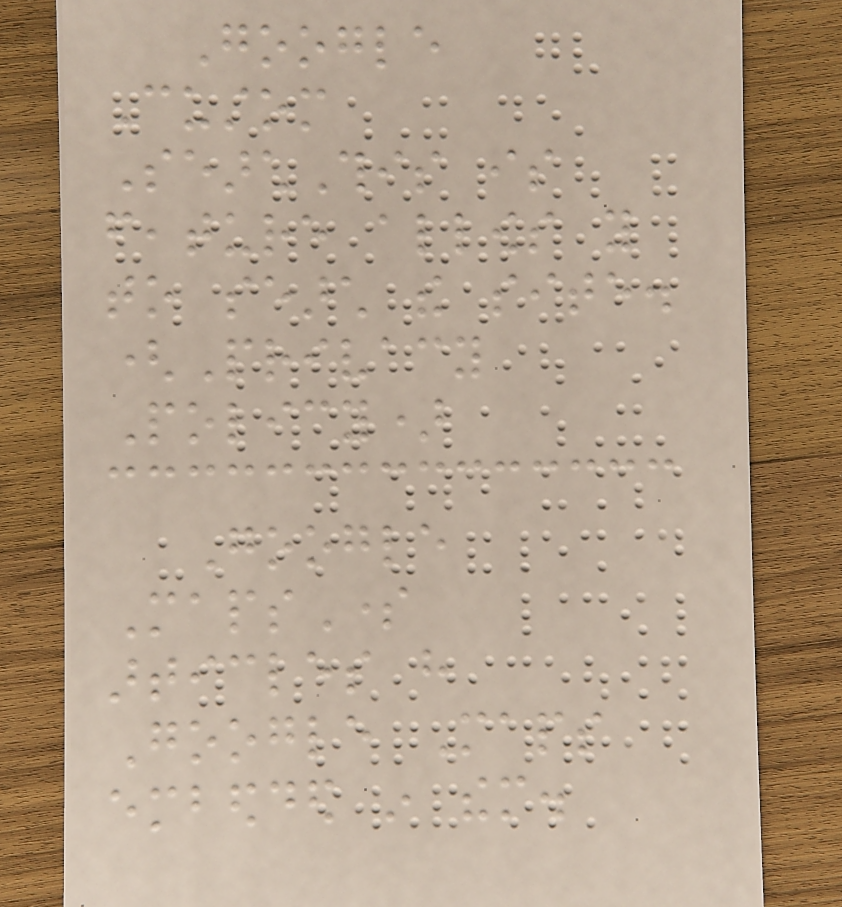Google
Custom
SearchThis is
feature allows you
to search the site.
(Privacy
Policy)
Google
MapsSome
articles have
Google Maps
embedded in them.
